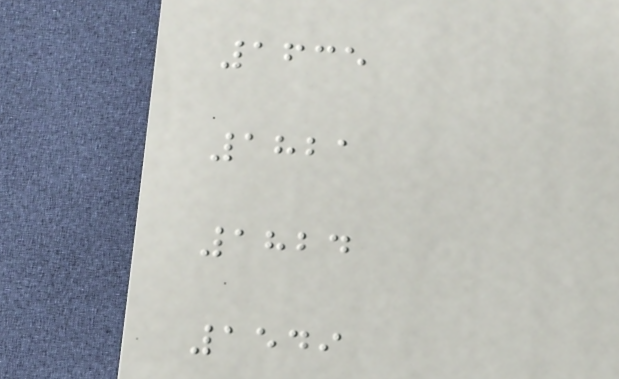1635
1821
1824
1549
